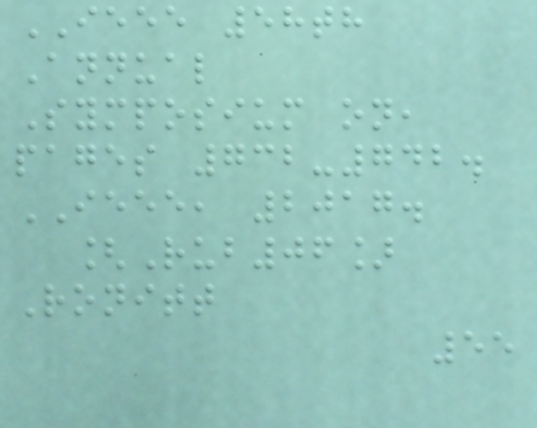IEEE 58th
Annual
Symposium on,
pages 732-742.
IEEE, 2017.
[Rub06]
Ronitt
55
